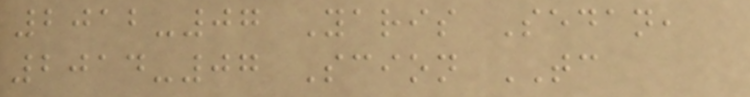2012-07 Yaris Sedan,
2014-07 Scion TC
